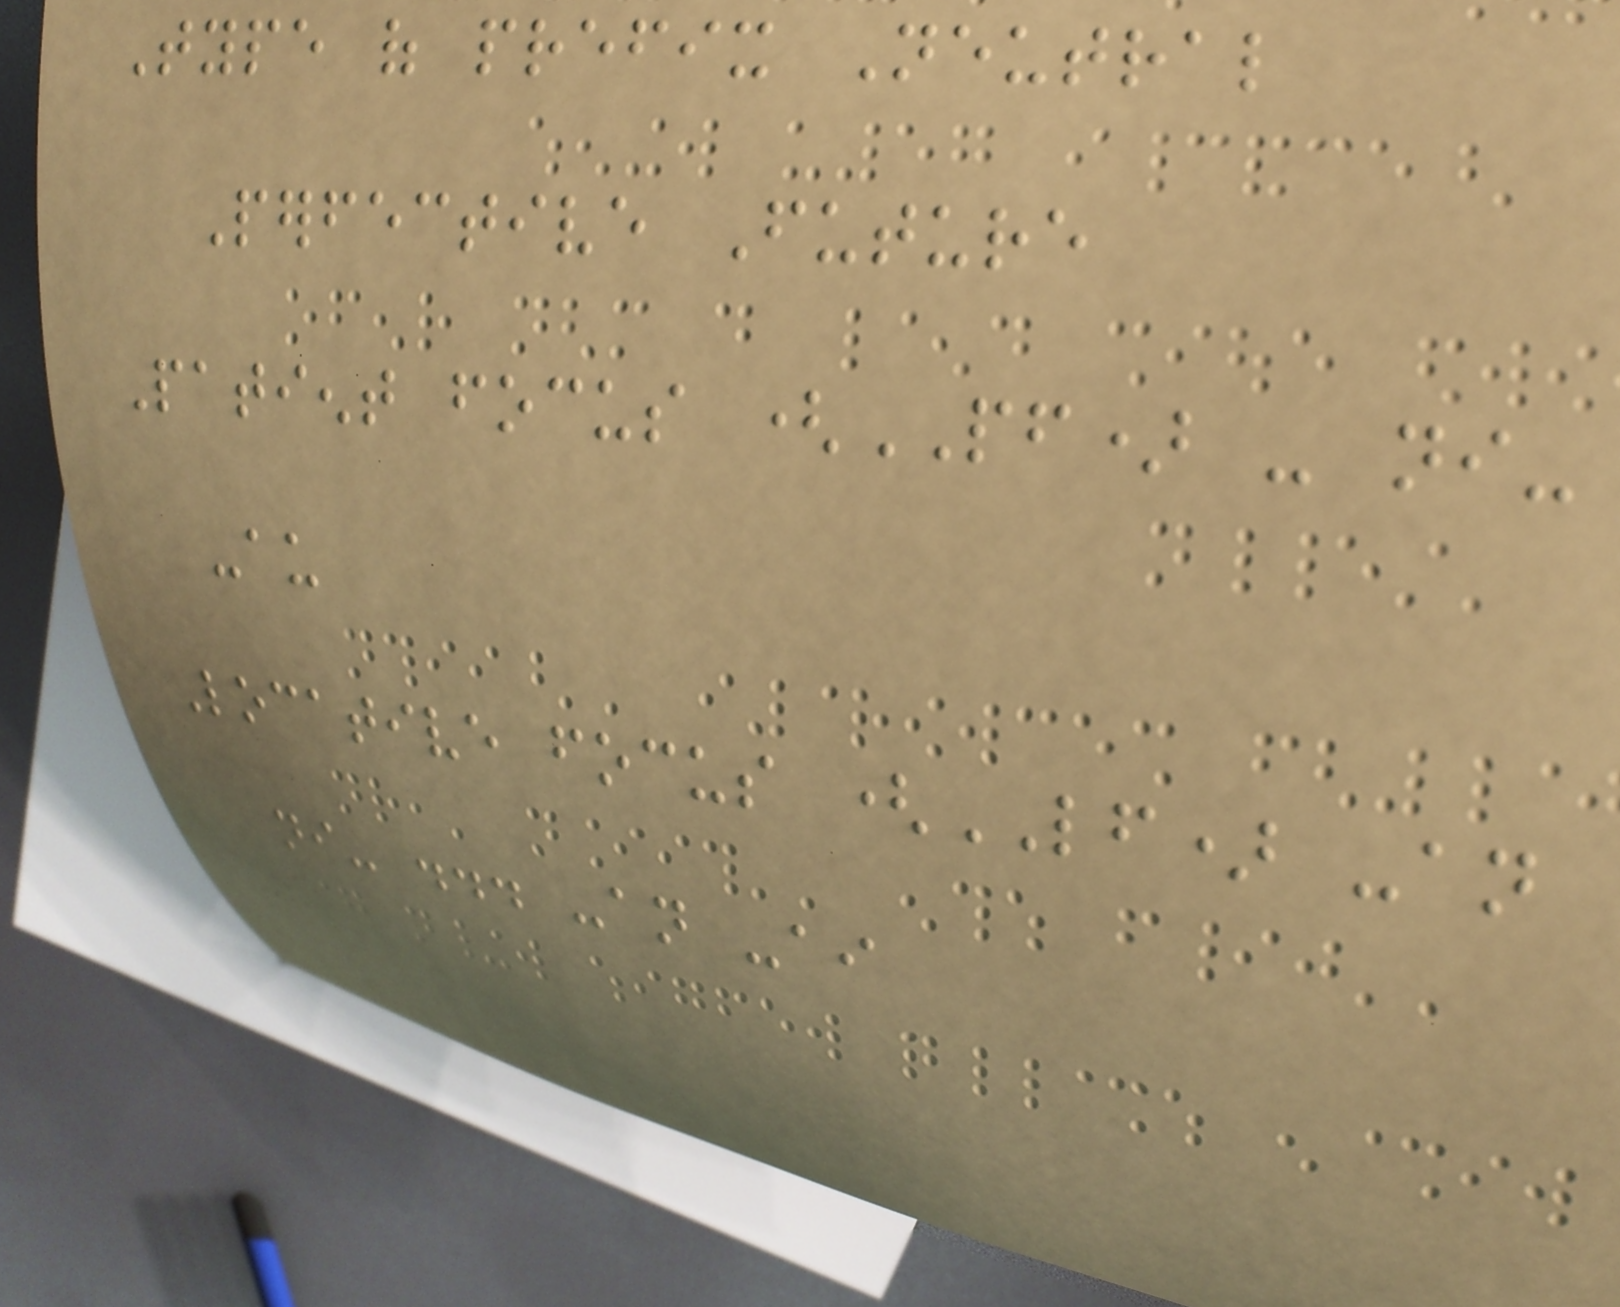Type of prefix Neutral
Perfective Future
Patient focus (PF) - ni-
-au
Locative focus (LF) -an
ni- ... -an -ai
